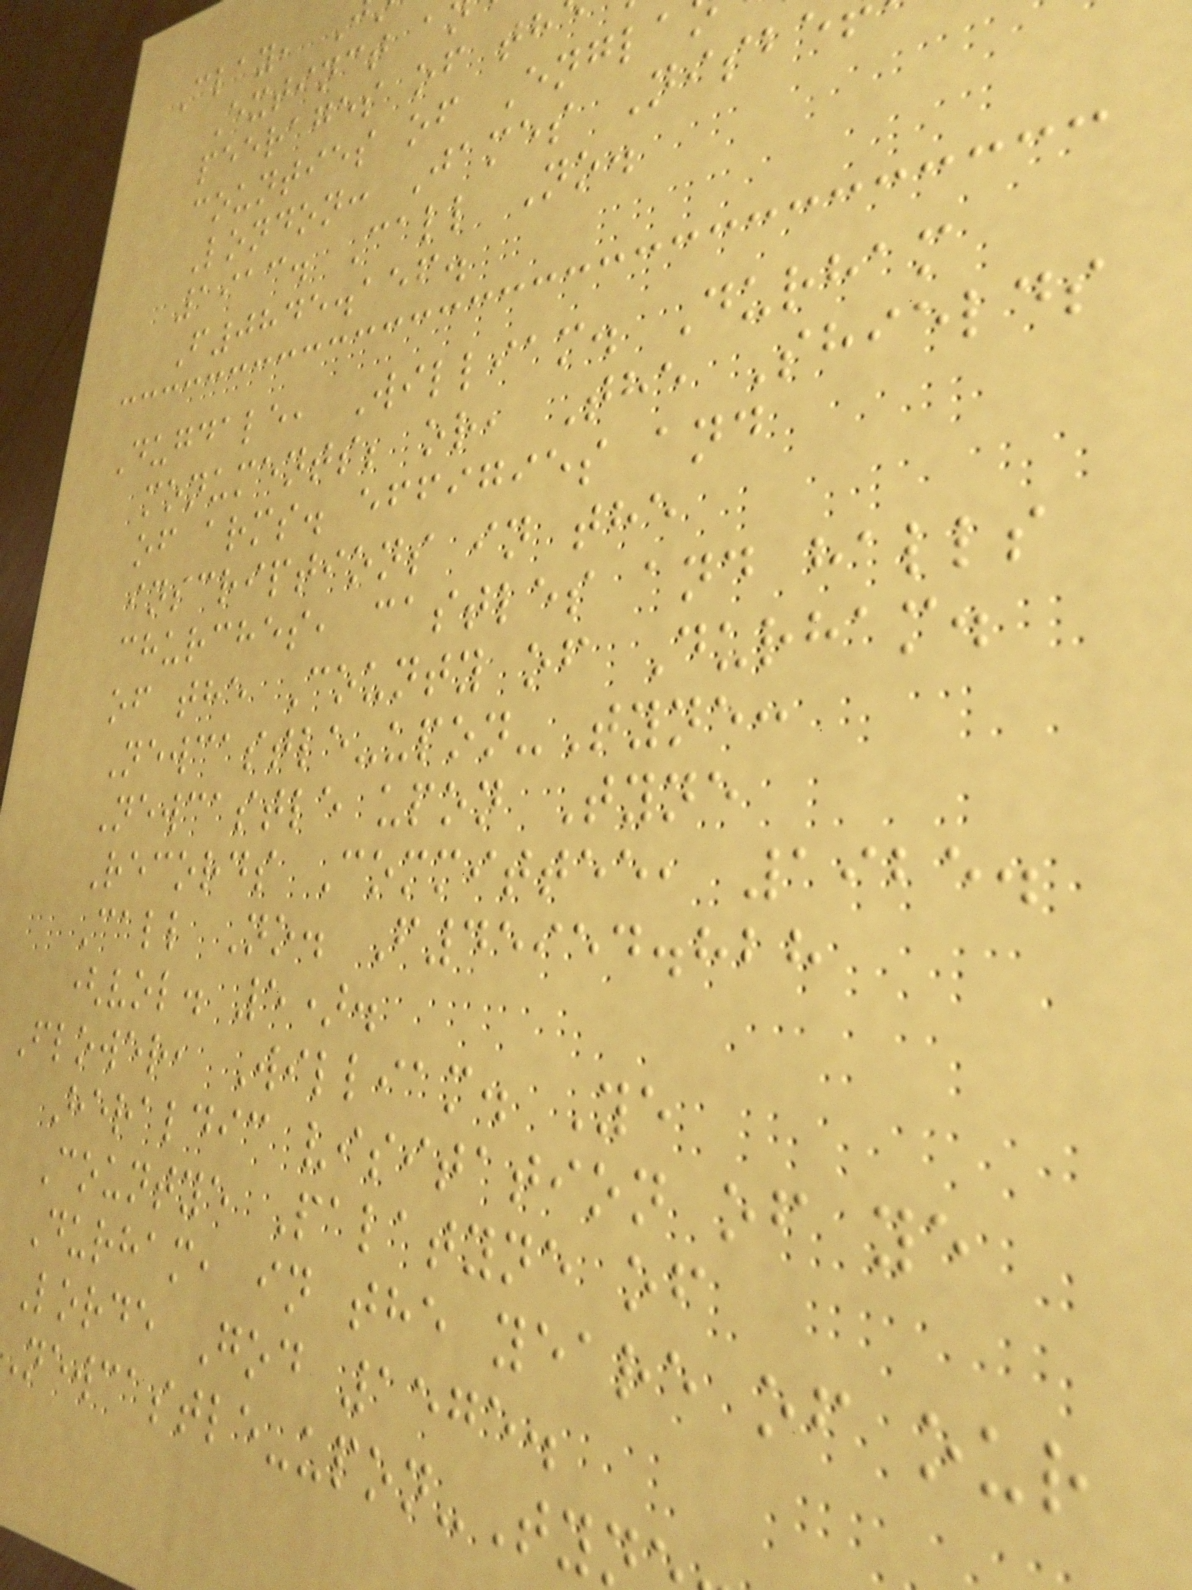Extinct a
peerages of th
counties of Engla
London: James Nisbe
1913. Call No.
F0845.156.
Dugdale, William. Durham
monuments; or, The Shields
of arms. effigies and
inscriptions in the
churches, castles and halls
of the County of Durham.
Newcastle-upon-Tyne:
Newcastle upon Tyne
Records Committee, 1925.
Call No. F45954.828
(vol. 5).
Flower, William. Ye
Heraldic visitation of ye
Countye Palatyne of
Durham, in the yeare of our
Lorde God 1575.
